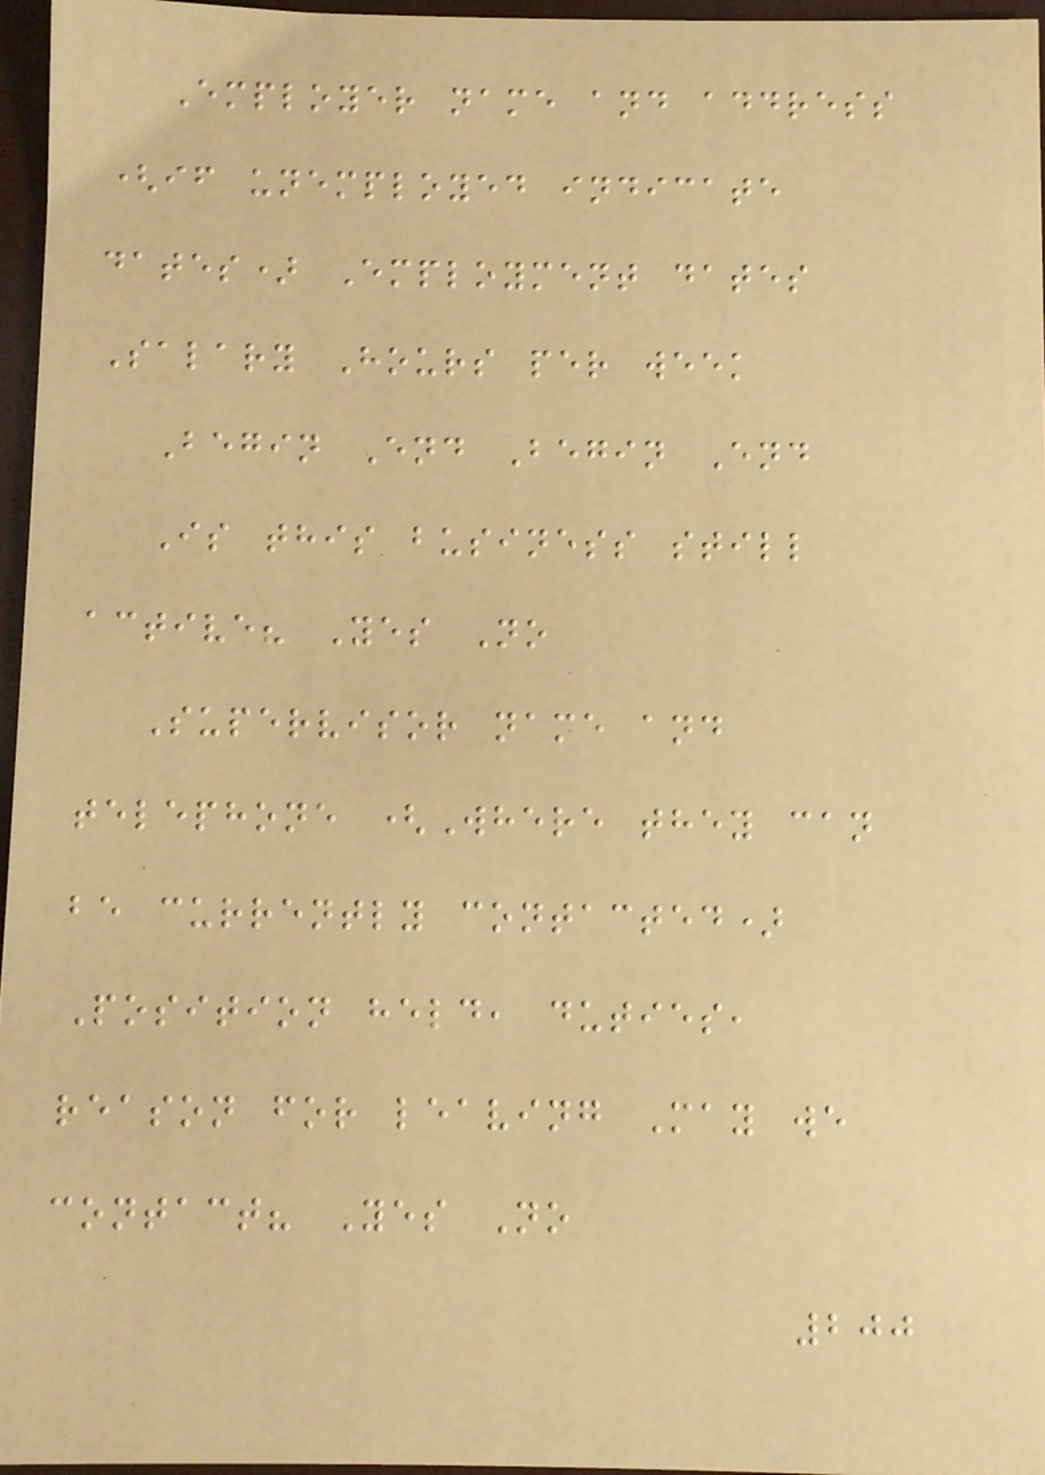Employer name and address
(if unemployed indicate
dates) Employment dates
Salary Hours per week
Begin End Begin End
Is this business still
active? Yes No
Supervisor name and
telephone (Where they can
be currently contacted)
Position held, duties,
reason for leaving May we
contact? Yes No
200
